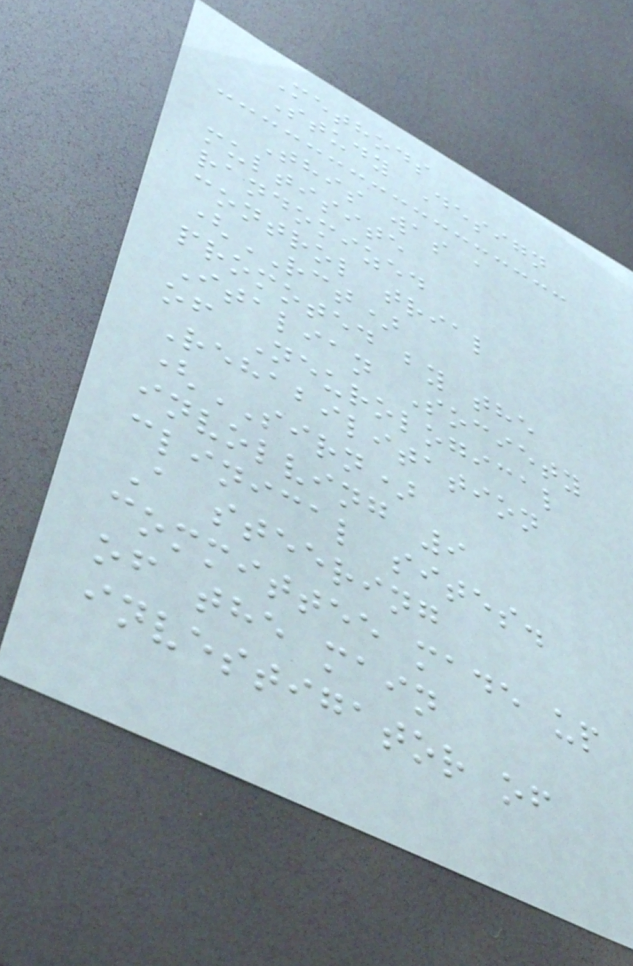Methods
Study Design
This was a
multisite
randomized
control trial
(RCT)
promoted by the
Italian Society
of Neurological
Rehabilitation
(SIRN)
involving 9
clinical sites.
A steering
committee made up
of the main
investigator of
